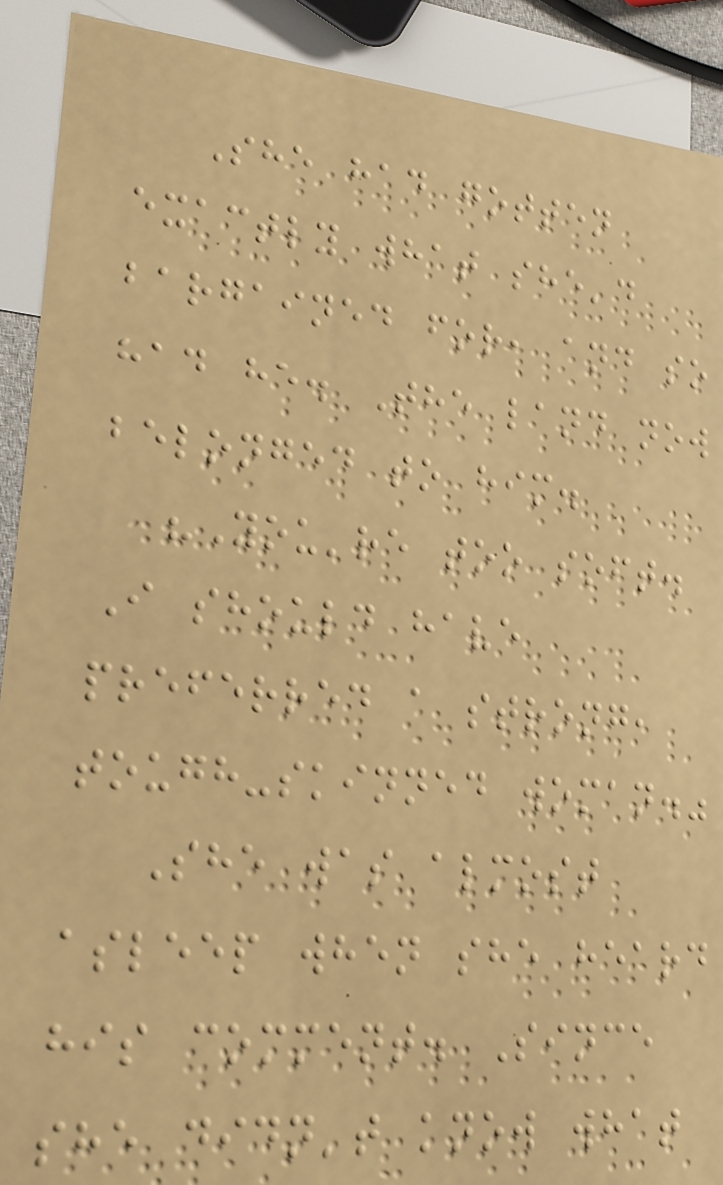She had gotten
exactly what she'd
bargained for, and so
had he. The land now
belonged to him.
"You're too soft.
I should have
preferred a strong,
tough-skinned woman."
She was almost
asleep when she heard
his comment. Since
she didn't know what
